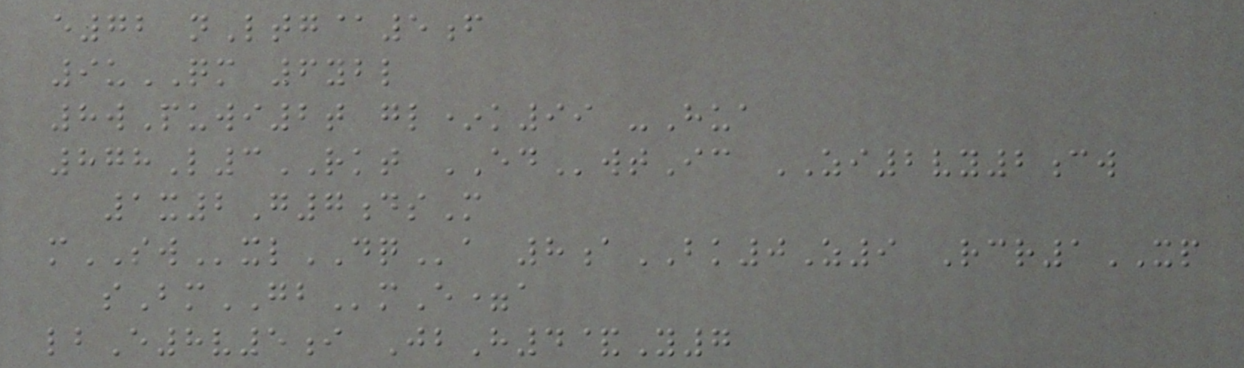e72 nLtg@5f
9uQM 6ybl
8wPuwi2t gl*k99 -Hua
878L3RKT EDwtIc ZI2vy2cw
1x2G7dsM
mSWxlDQa 8aBK0Z9 Rcr1XP
sBmGBmE=a
lbE8v5i JbH4&Y7
